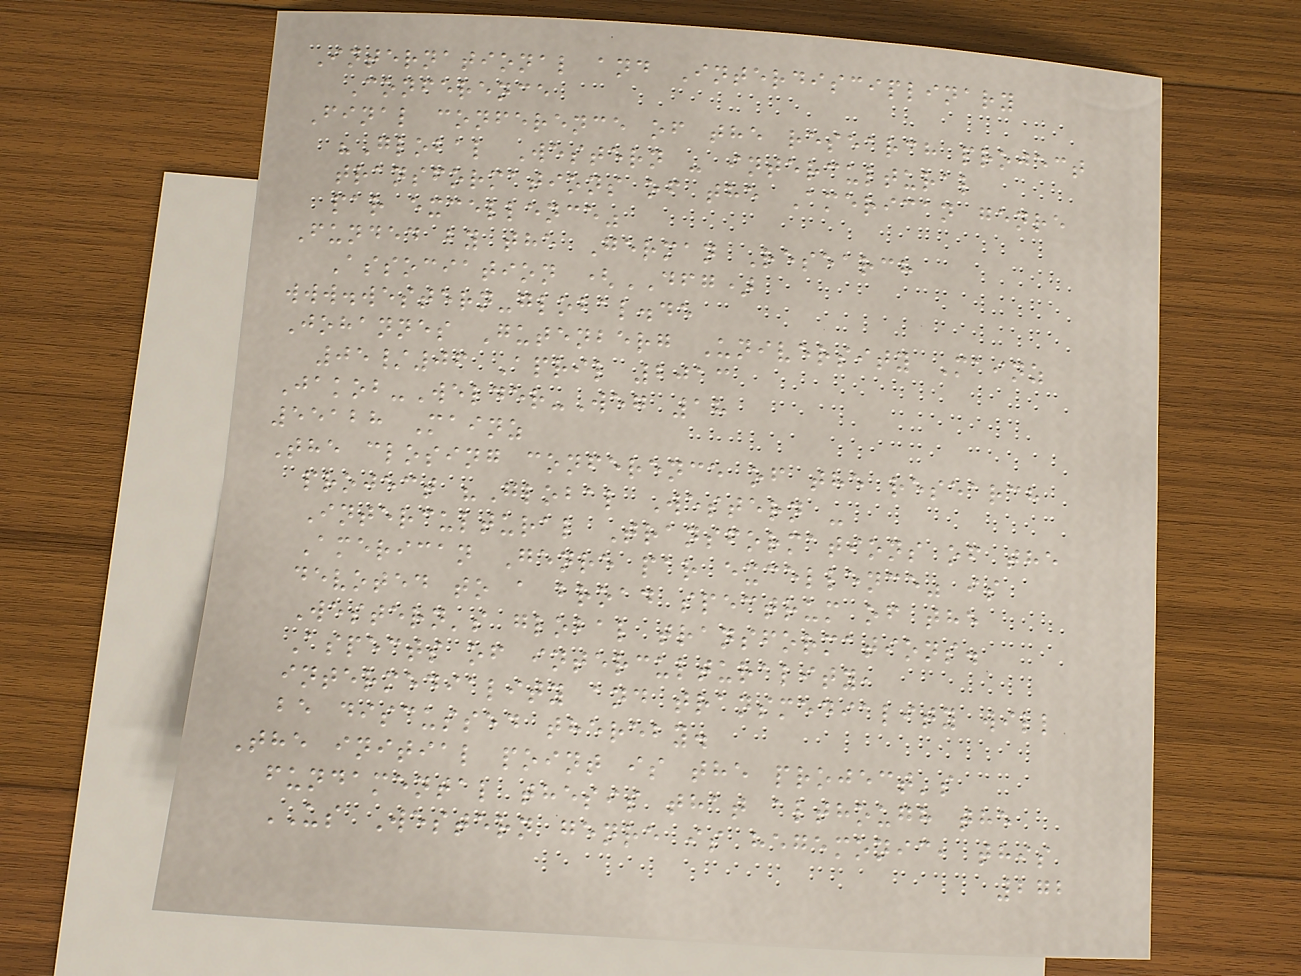International and Interdisciplinary
Conference
Final conference of the research project
"Global Western - intercultural
transformations of the American genre
par excellence"
Funded by the German Research
Association (DFG)
www.western-global.de
Johannes Gutenberg University Mainz
05/06 April 2013
Jakob-Welder-Weg 18
55128 Mainz
The closing conference of the research
project "Global Western -
Intercultural Transformations of the
American Genre par excellence" is
devoted to a broad spectrum of the
Western's global transformations.
Aspects of interculturality,
intermediality and transmediality will
be discussed thereby.
The initial point is the project's
fundamental thesis that although the
US Western genre is hegemonic, this
272
